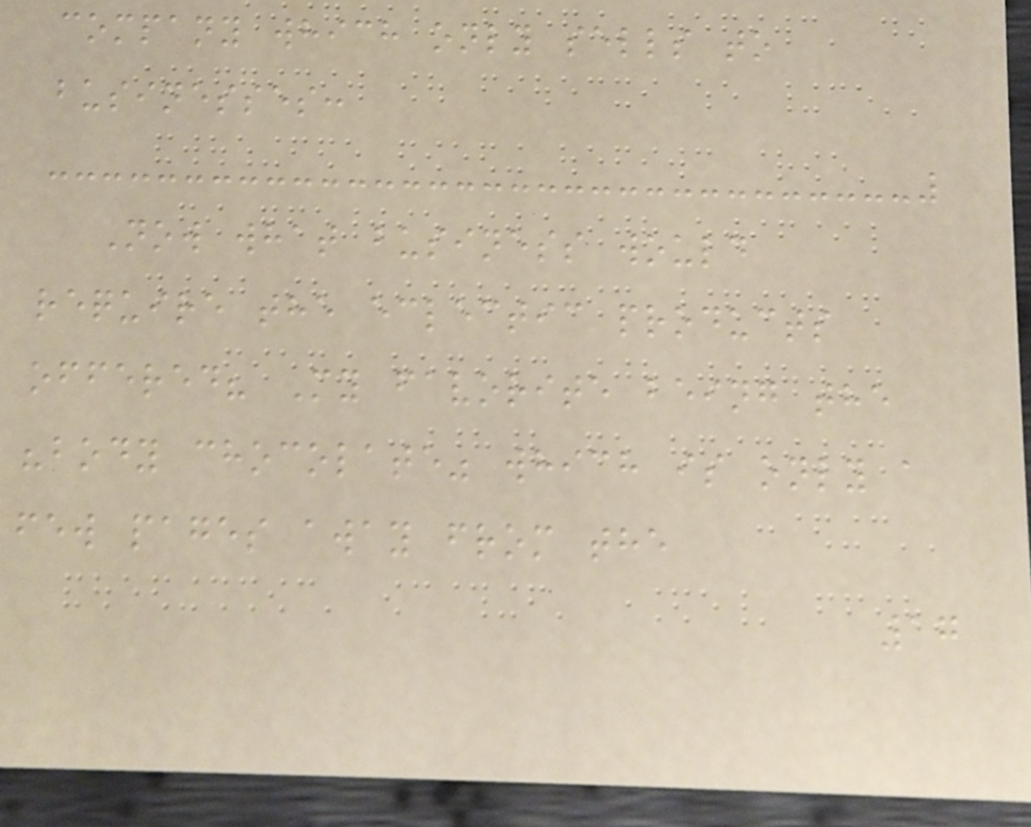company which only sells to
businesses:
Now what business would
require the eclectic products
offered? My favorite being the
"body chocolate" which is only a
few pages away from the
17
